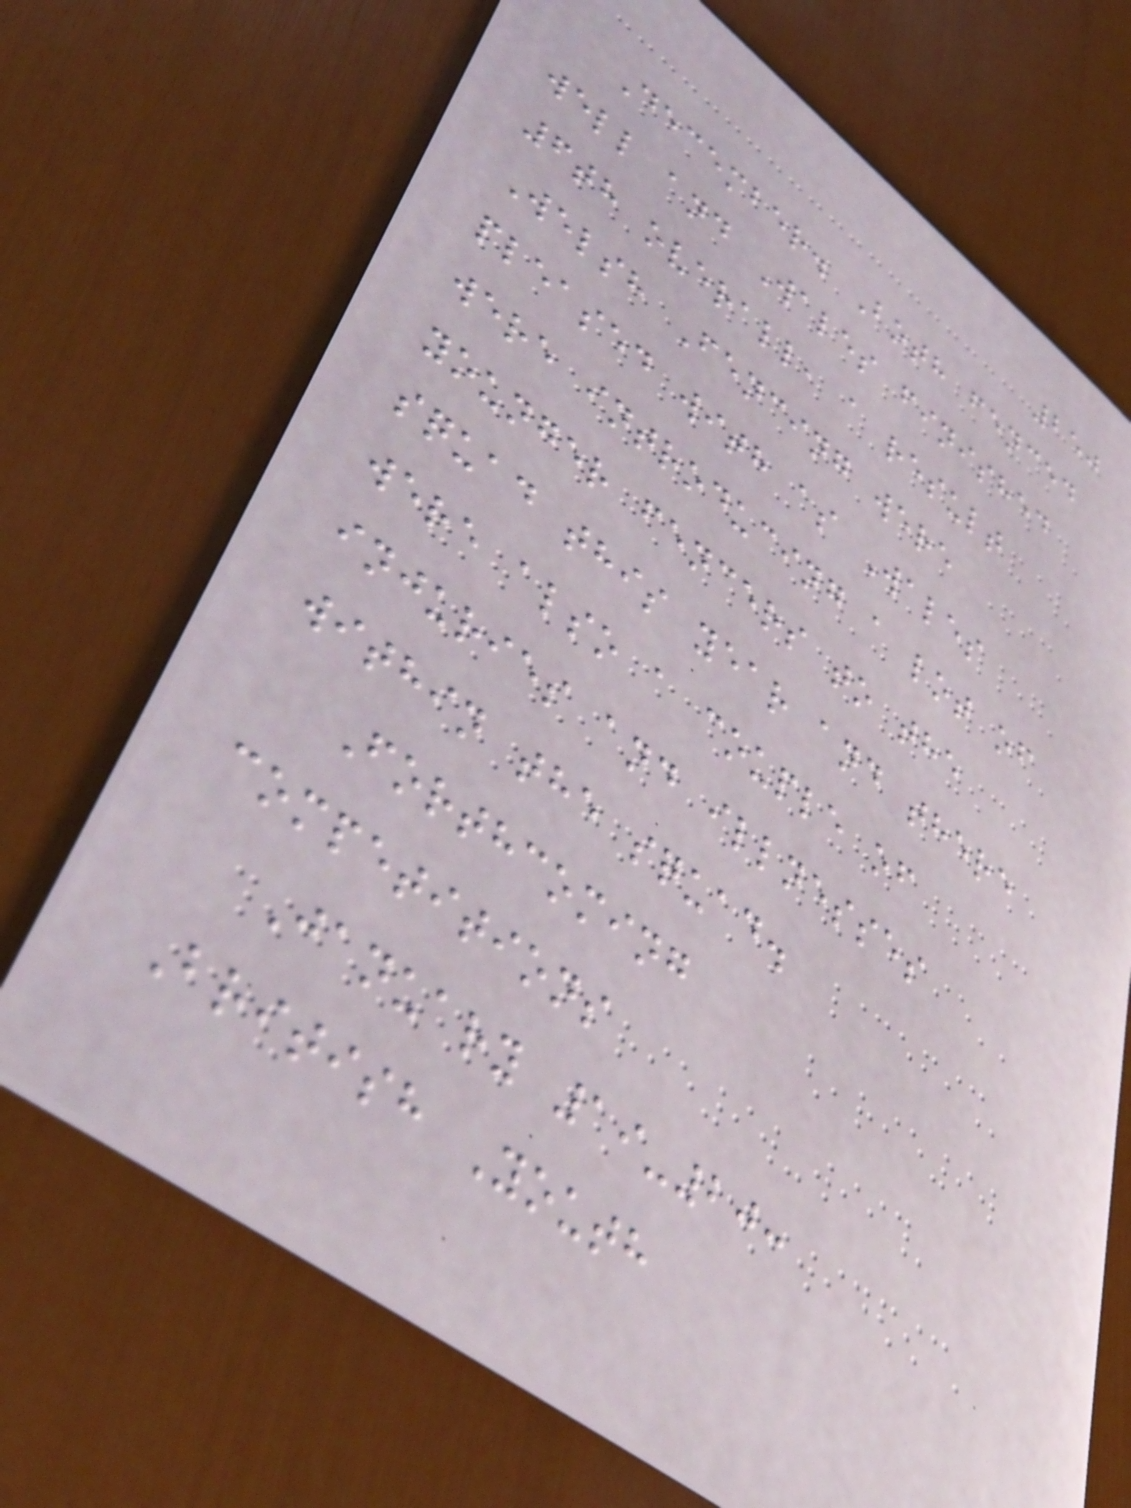250
December. Both fenced
well and Wales finished
6th overall, a result
Welsh Fencing were
pleased with as Wales
were introducing a lot of
younger fencers to the
squad this year and there
were also a couple of
injuries and illnesses
within the squad.
Forthcoming
competitions
January 19-20:
British Youth
